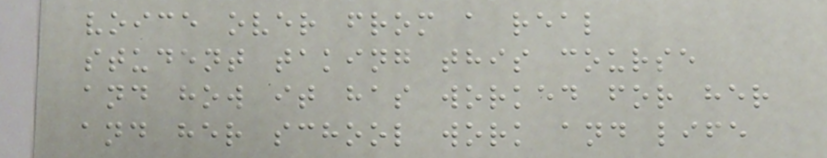voice over from a real
student taking this course
and how it has worked for her
and her school work and life
